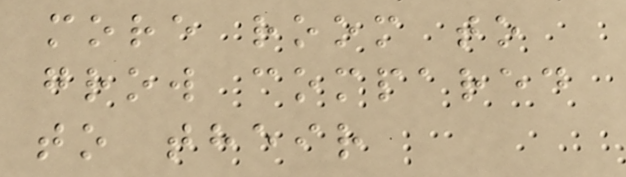more room to
grow compared
to their
